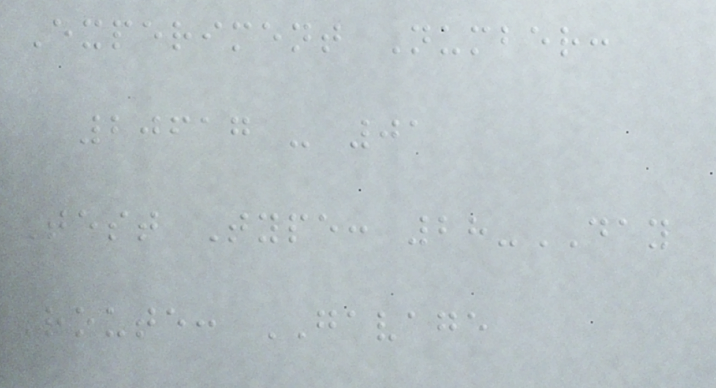Experiment Number:
20617 - 01
Test Type: 28-DAY
Route: GAVAGE
